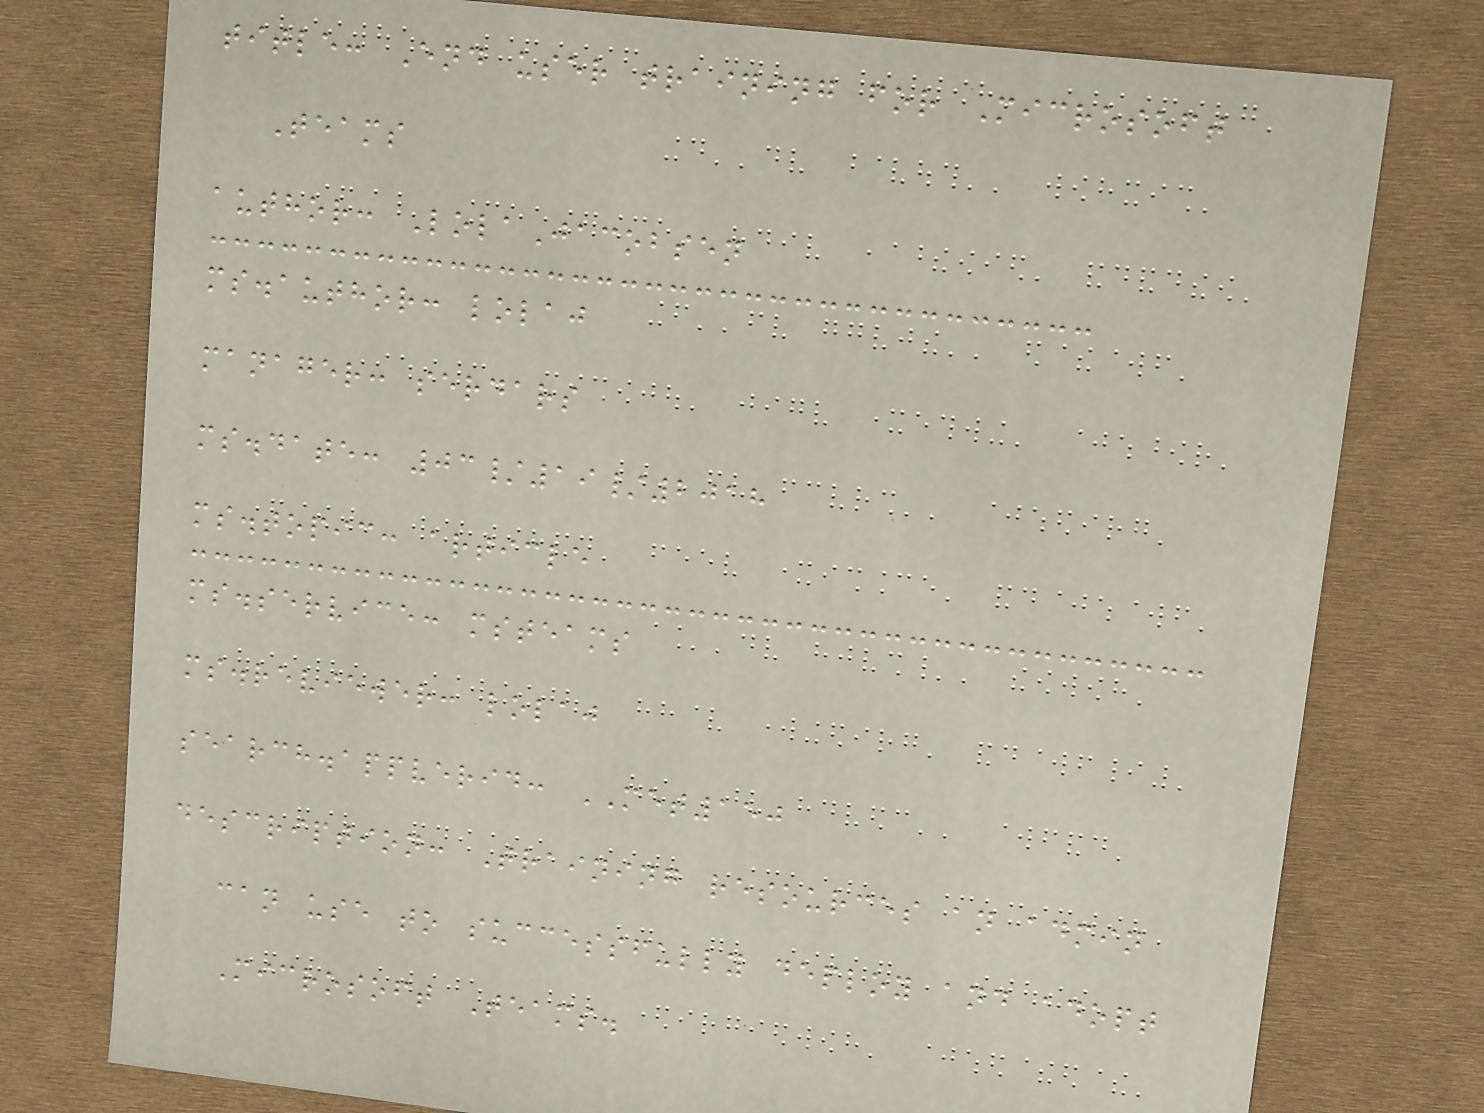title: End user training for Microsoft
Teams
author: LolaJacobsen
ms.author: lolaj
manager: serdars
ms.date: 03/19/2018
ms.topic: article
ms.service: msteams
ms.reviewer: lolaj
search.appverid: MET150
description: Training resources an admin
can use to successfully deploy and adopt
Microsoft Teams.
